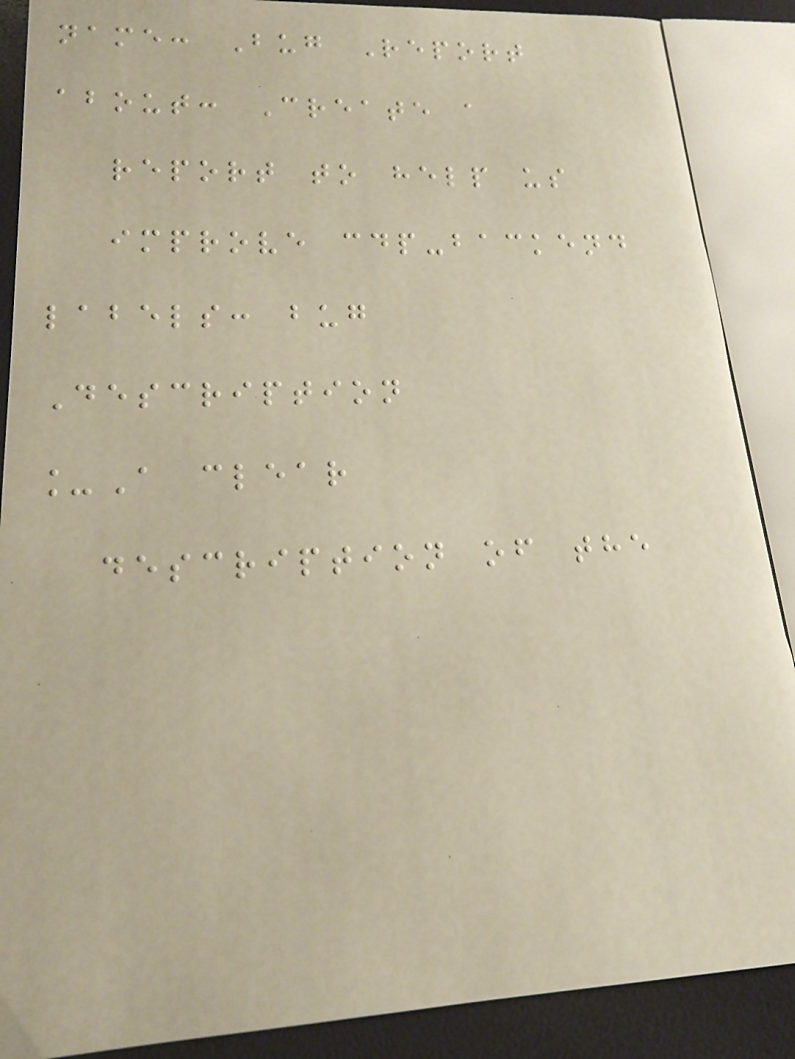name: Bug Report
about: Create a
report to help us
improve cdp-backend
labels: bug
Description
_A clear
description of the
